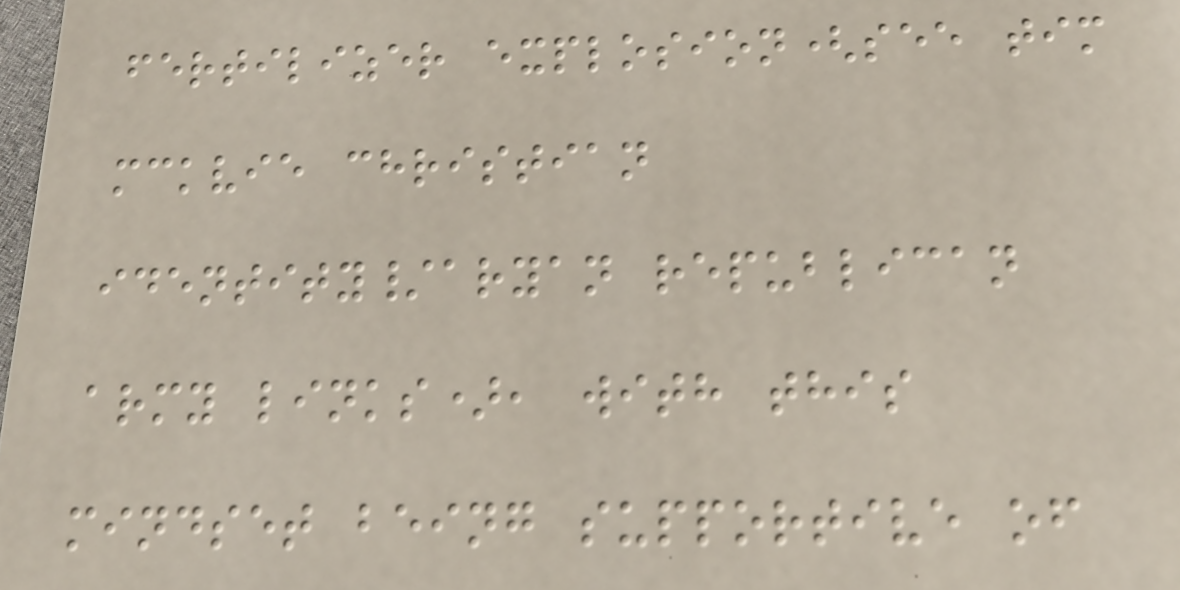fertilizer explosion(see tim
mckvie christian
identity/aryan republican
army links), with this
mindset being supportive of
